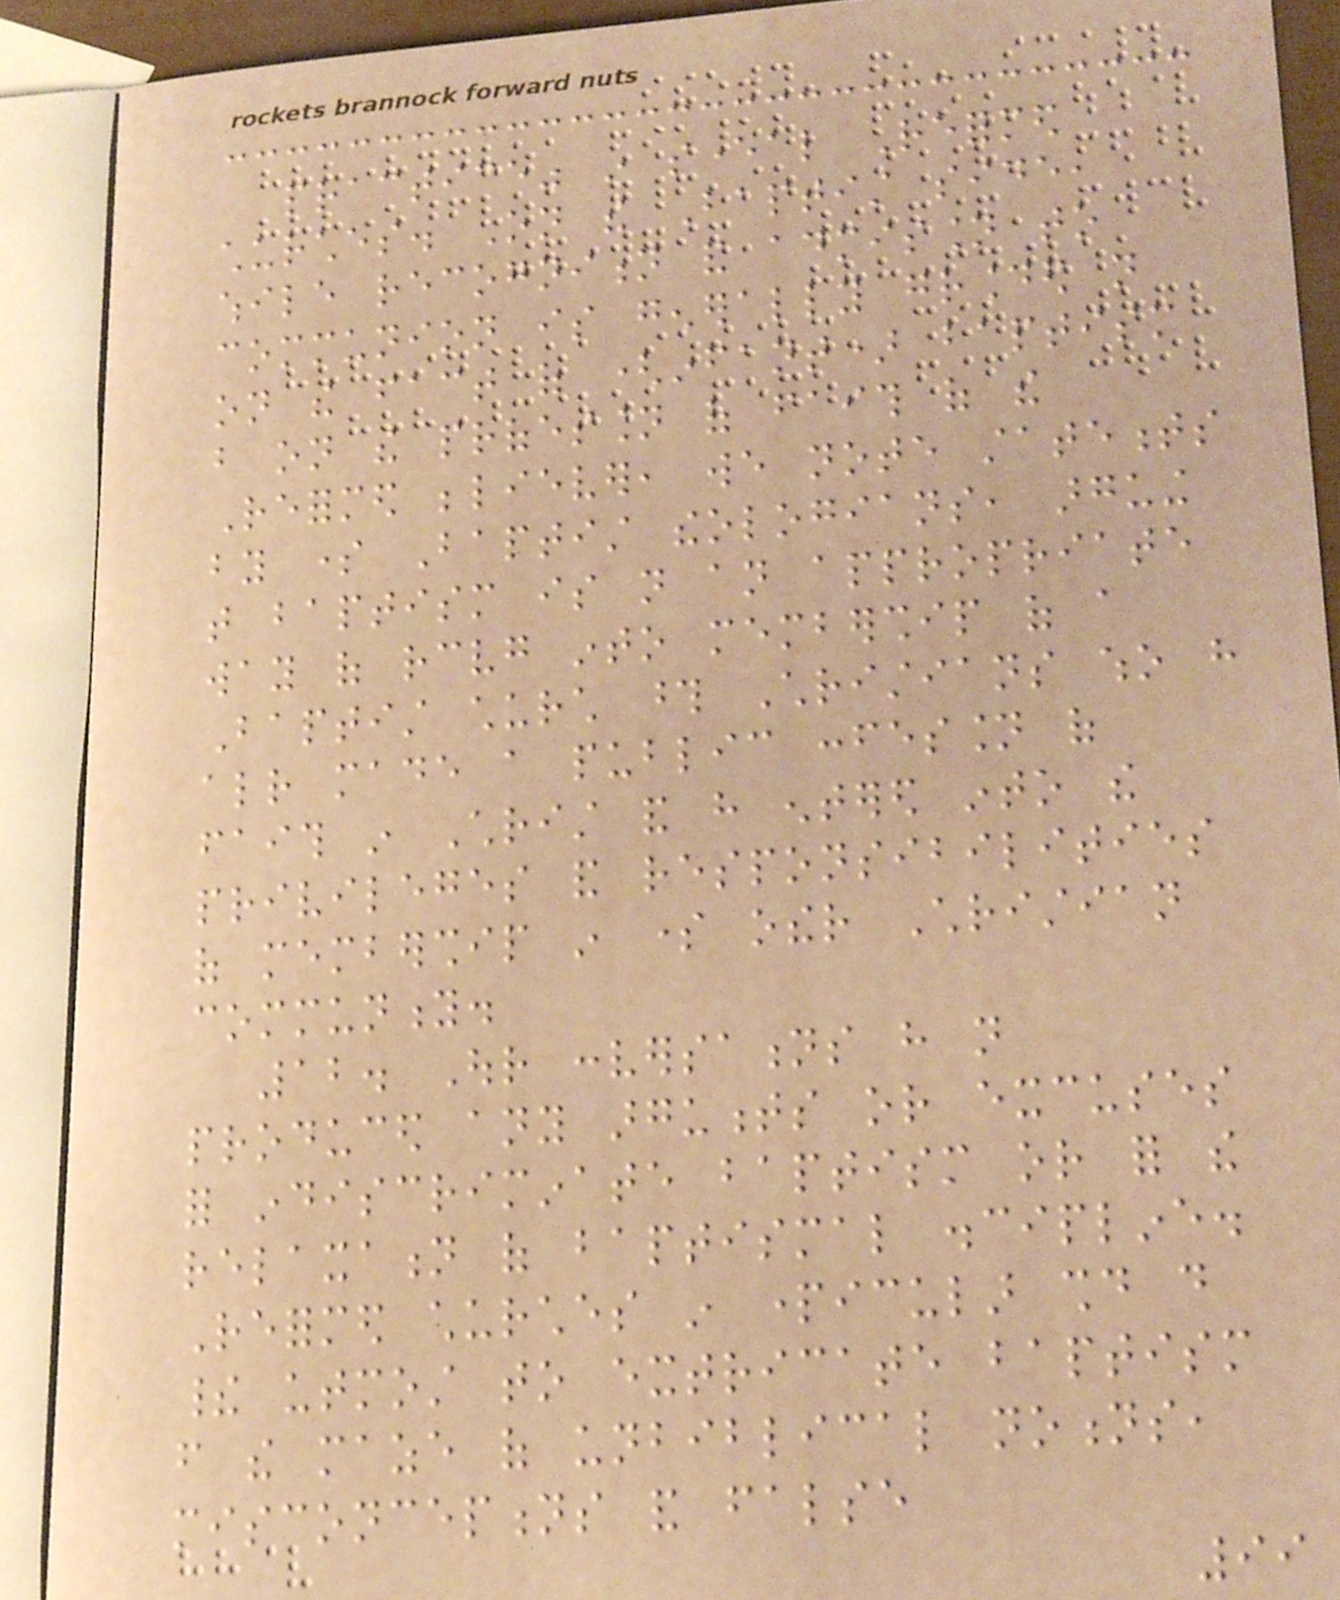practice" in several Reformed
churches. On the Baptist side,
while recognition and admission to
communion is generally grounded not
on the fact of (infant) baptism
but on the profession of faith of the
Reformed believer, we note statements
by some Baptist theologians, arguing
that baptism is not an appropriate
way of receiving into membership of a
Baptist church those Christians who have
already made a public confession of
faith in Christ and have entered into the
privileges and responsibilities
of membership in some other Christian
community.
12. Our conversations have not
produced any arguments or excuses
for indiscriminate baptism or for the
relaxation of baptismal discipline.
Reformed churches in particular should do
their utmost to extricate baptism
from the maze of unbiblical notions,
misconceptions and false
99
